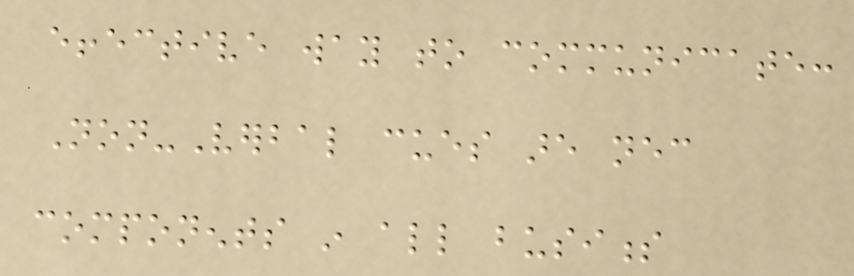effective way to communicate:
Non-Verbal cues are necessary
components in all business
